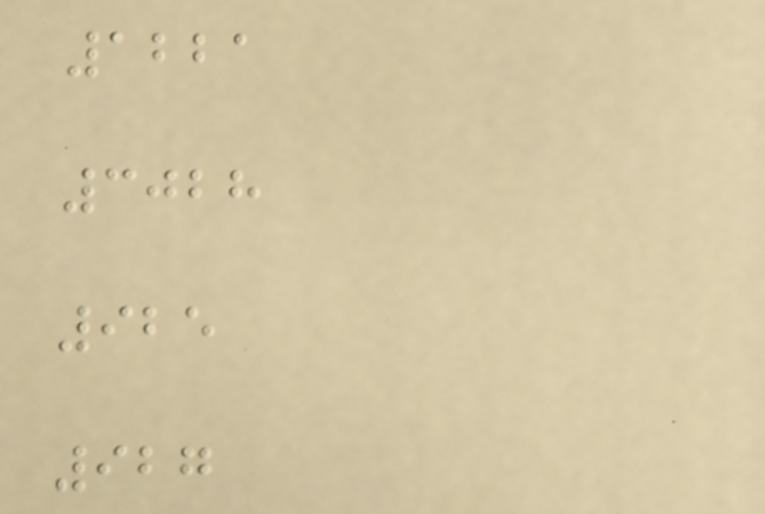1221
3028
925
927
